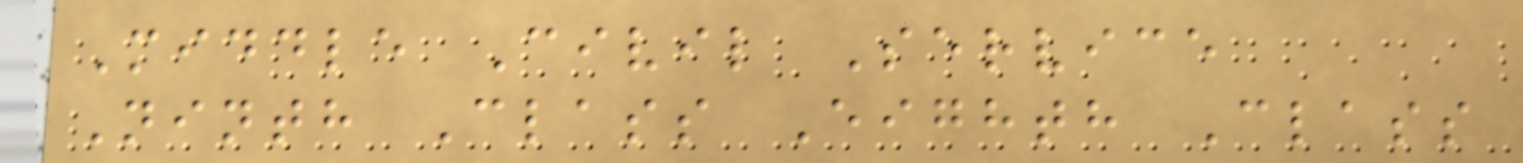Middle Civil Service
Ninth Class Eighth Class
